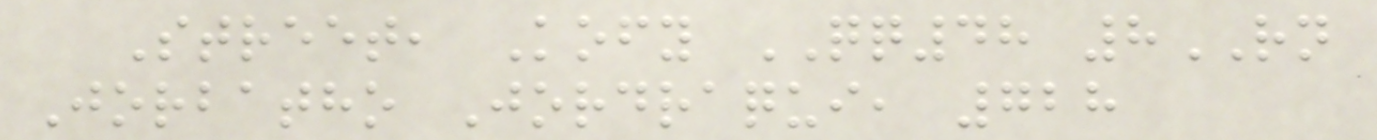Street, Kofy QQ48 8RN
Jorbatho Jordraqui, 728
